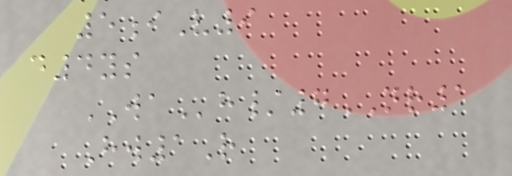5iV9
d4ys
WAh/7NR1
Hw1R
